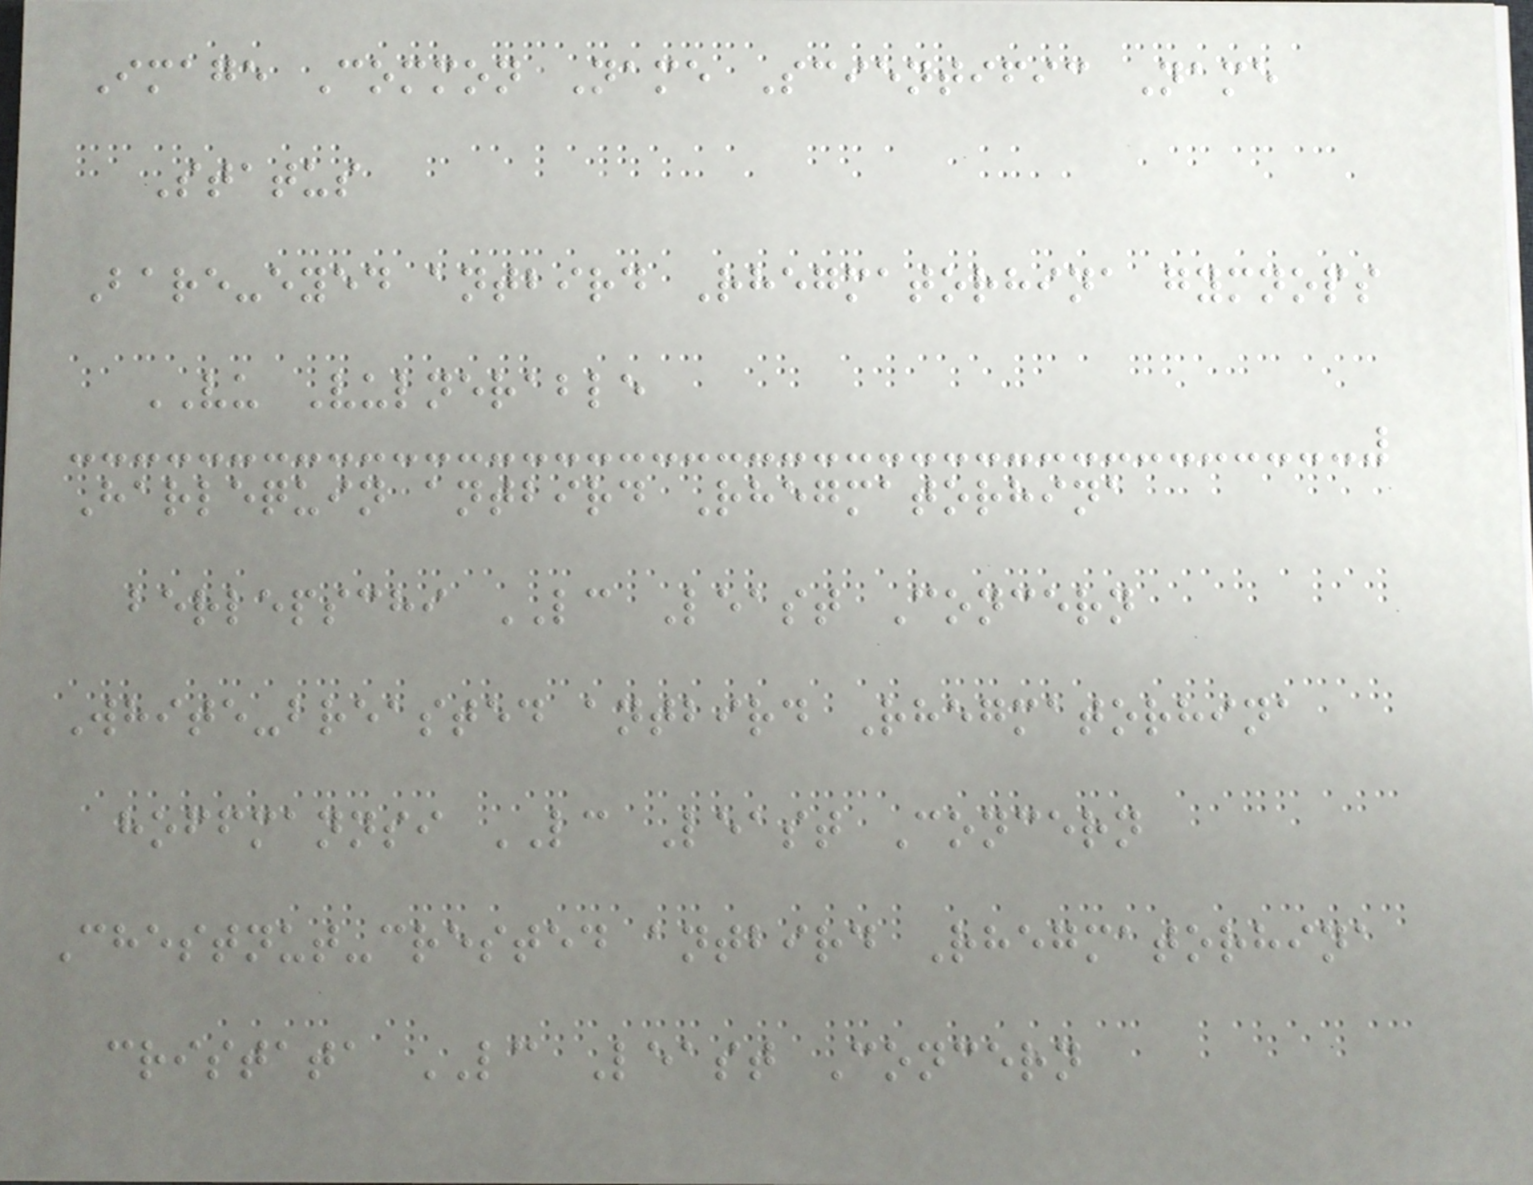Image Common Name Scientific Name
Status
Bare-eyed antbird Rhegmatorhina gymnops
VU Vulnerable
Harlequin antbird Rhegmatorhina
berlepschi LC Least Concern
White-breasted antbird Rhegmatorhina
hoffmannsi LC Least Concern
Chestnut-crested antbird Rhegmatorhina
cristata LC Least Concern
